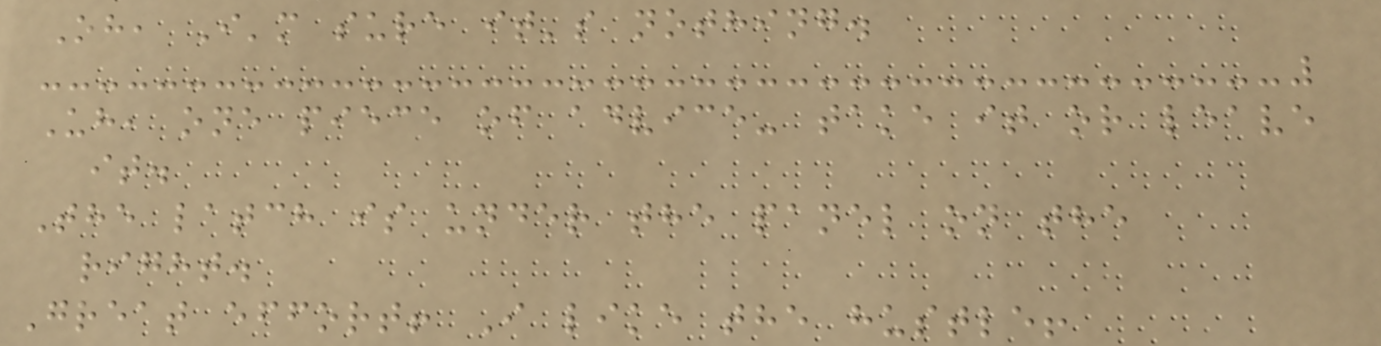Oh, I'm sure it's nothing.
Uh, one piece of advice- take it or leave
it.
The latch is under the panel on the
right.
Great effort! I like the hustle!
